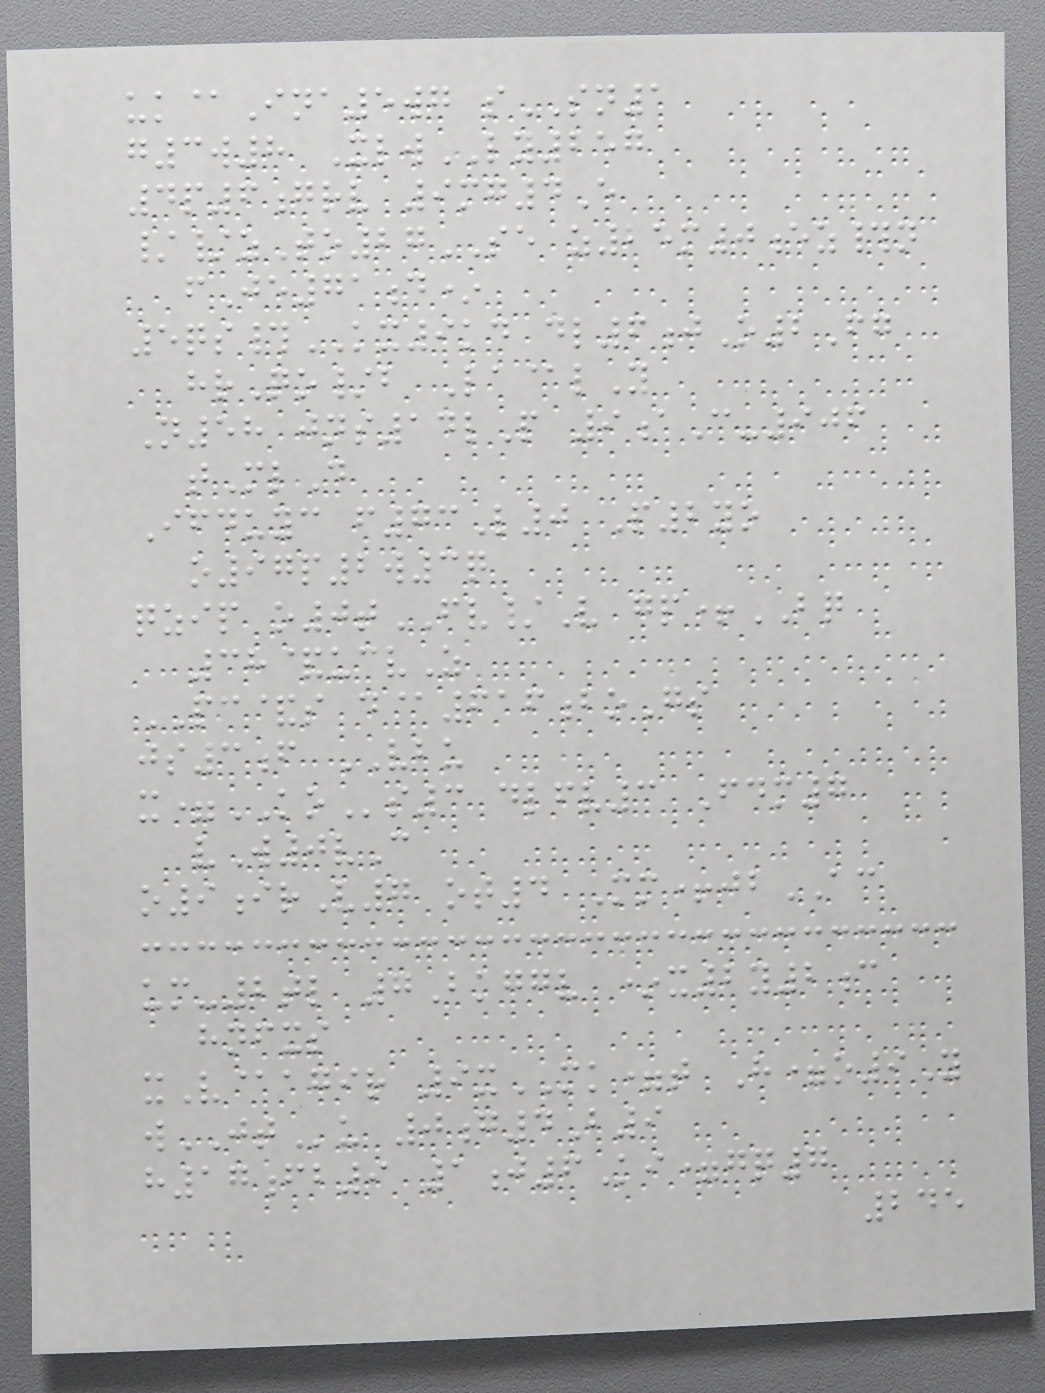uk@Ina5wg sSN1
g3w8 XlwLY257
4p6grv 9mg4E
//zTo27SE z25m0ez#n
fJe71d*
5qs#KX9kd dl6jO2Fg
hrQo/b La@lY
N58 jns14lP 9aC-906
tMlD
Ifduyc f73L0 P2yo
o97p2w3q
qzip o0tFV/V gp+BQ
38&ucvZ
PC&s d@616boGs
js3f VBU
x=KOs3 dlfv3 Fdm7
vW0vC
o9irV7 ot4 Mm+jbAC
um-2tl 7Bkggv *x2y2c
hnfxs
xV@agir 9xMK=t H=o9Y
wJTu 0g4B9
h17fb9 1j6Ki=gq7
245
